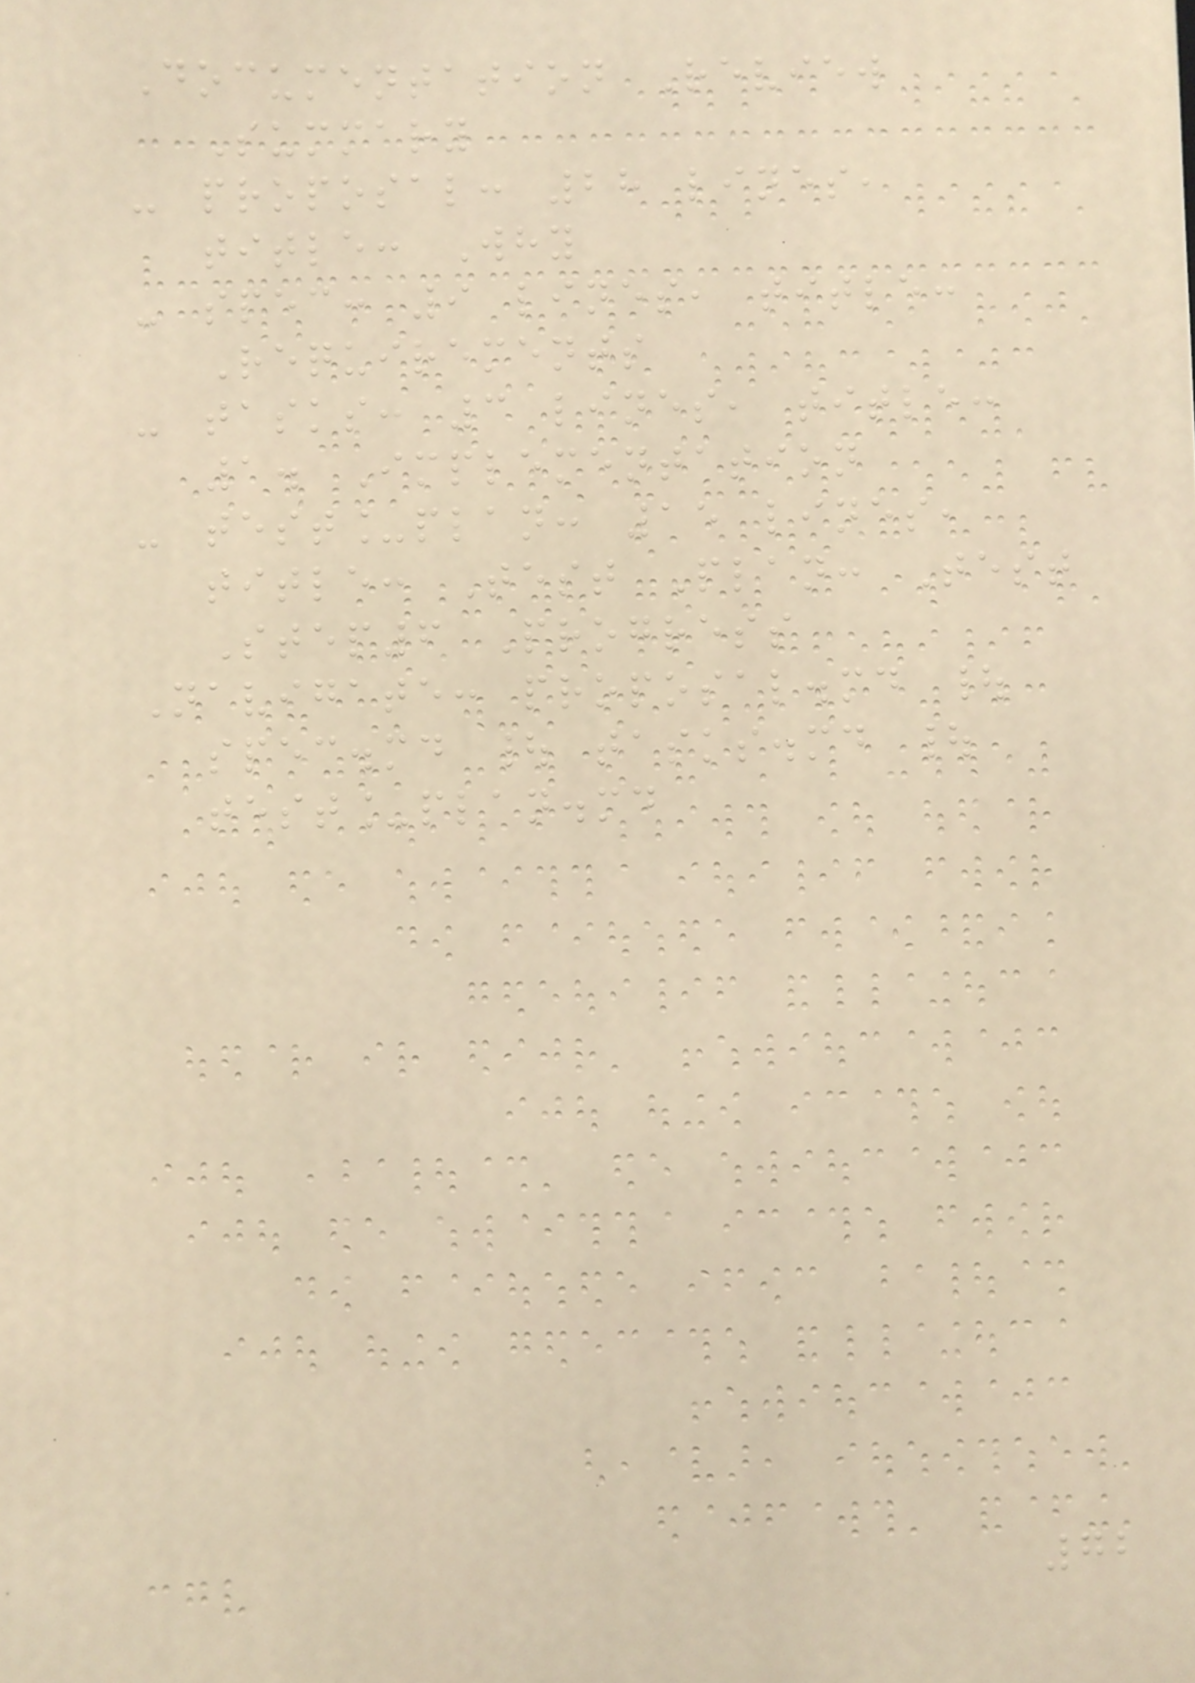Documentation Review
Summary
- proposal: 28 lines,
title: Why
- spec: 9 lines, title:
Requirements
- tasks: 3 lines, title:
1. Implementation
- test_plan: 15 lines,
title: Test Plan: Test
Step6 Progress
Navigate: proposal.md |
spec.md | tasks.md |
test_plan.md
72
